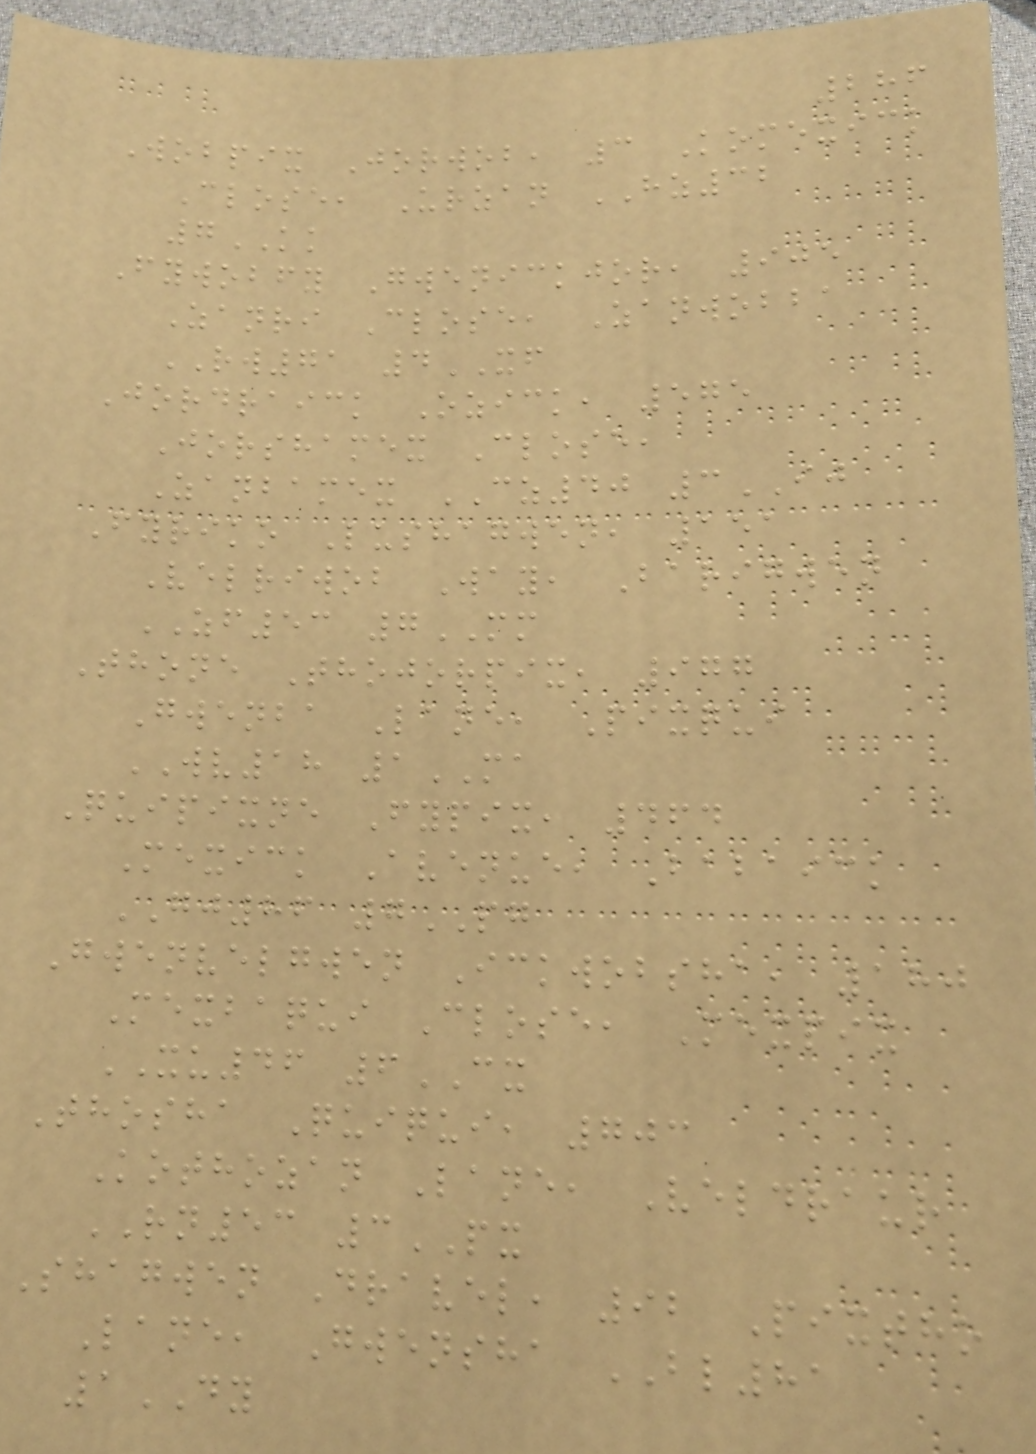286
Wobpix Jorwob, 3 Komexick
Close, Urzan HZ32
7KK
Fywobfy Gwenickjor, 905
Zanri Close, Zanwobba
RW71 4XF
Jordraick Ozick, 575
Jorshamex Close,
Zanbamex CZ40 3IJ
Fyriko Lushagwen, 151
Velriwob Way, Barigwen
ZF53 7MM
Thone Thojorpix, 977
Gwenba Lane, Pixqui
WV18 1MA
Quipixne Fypix, 464
Mexick Avenue, Babaick
GJ86 7PG
Gwenvelgwen Ickwobsha, 180
Mexbaqui Close, Mexpix
XU46 6CX
Thosha Quiqui, 703
Kothozan Lane, Veldraur
RN53 3PX
Shagwen Dravel, 92 Pixtho
Lane, Gwensha BL81
1DY
